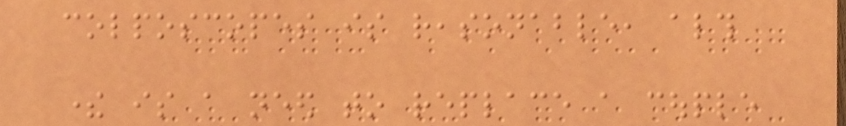colposcopes is reasonable, although
there is a need to replace a couple
